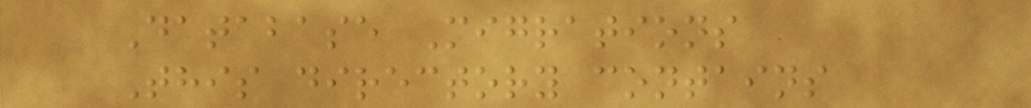Database Migrations
This directory contains
